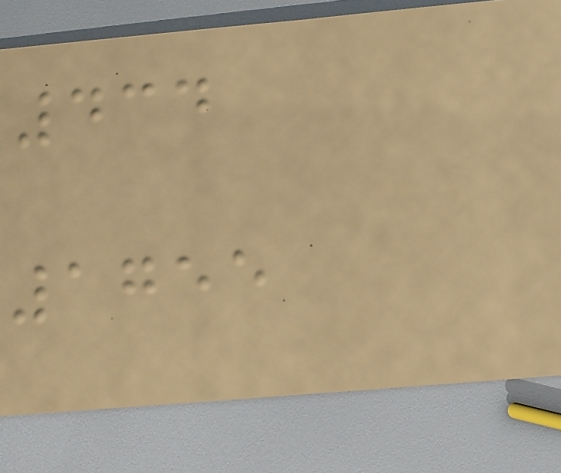434
1755
